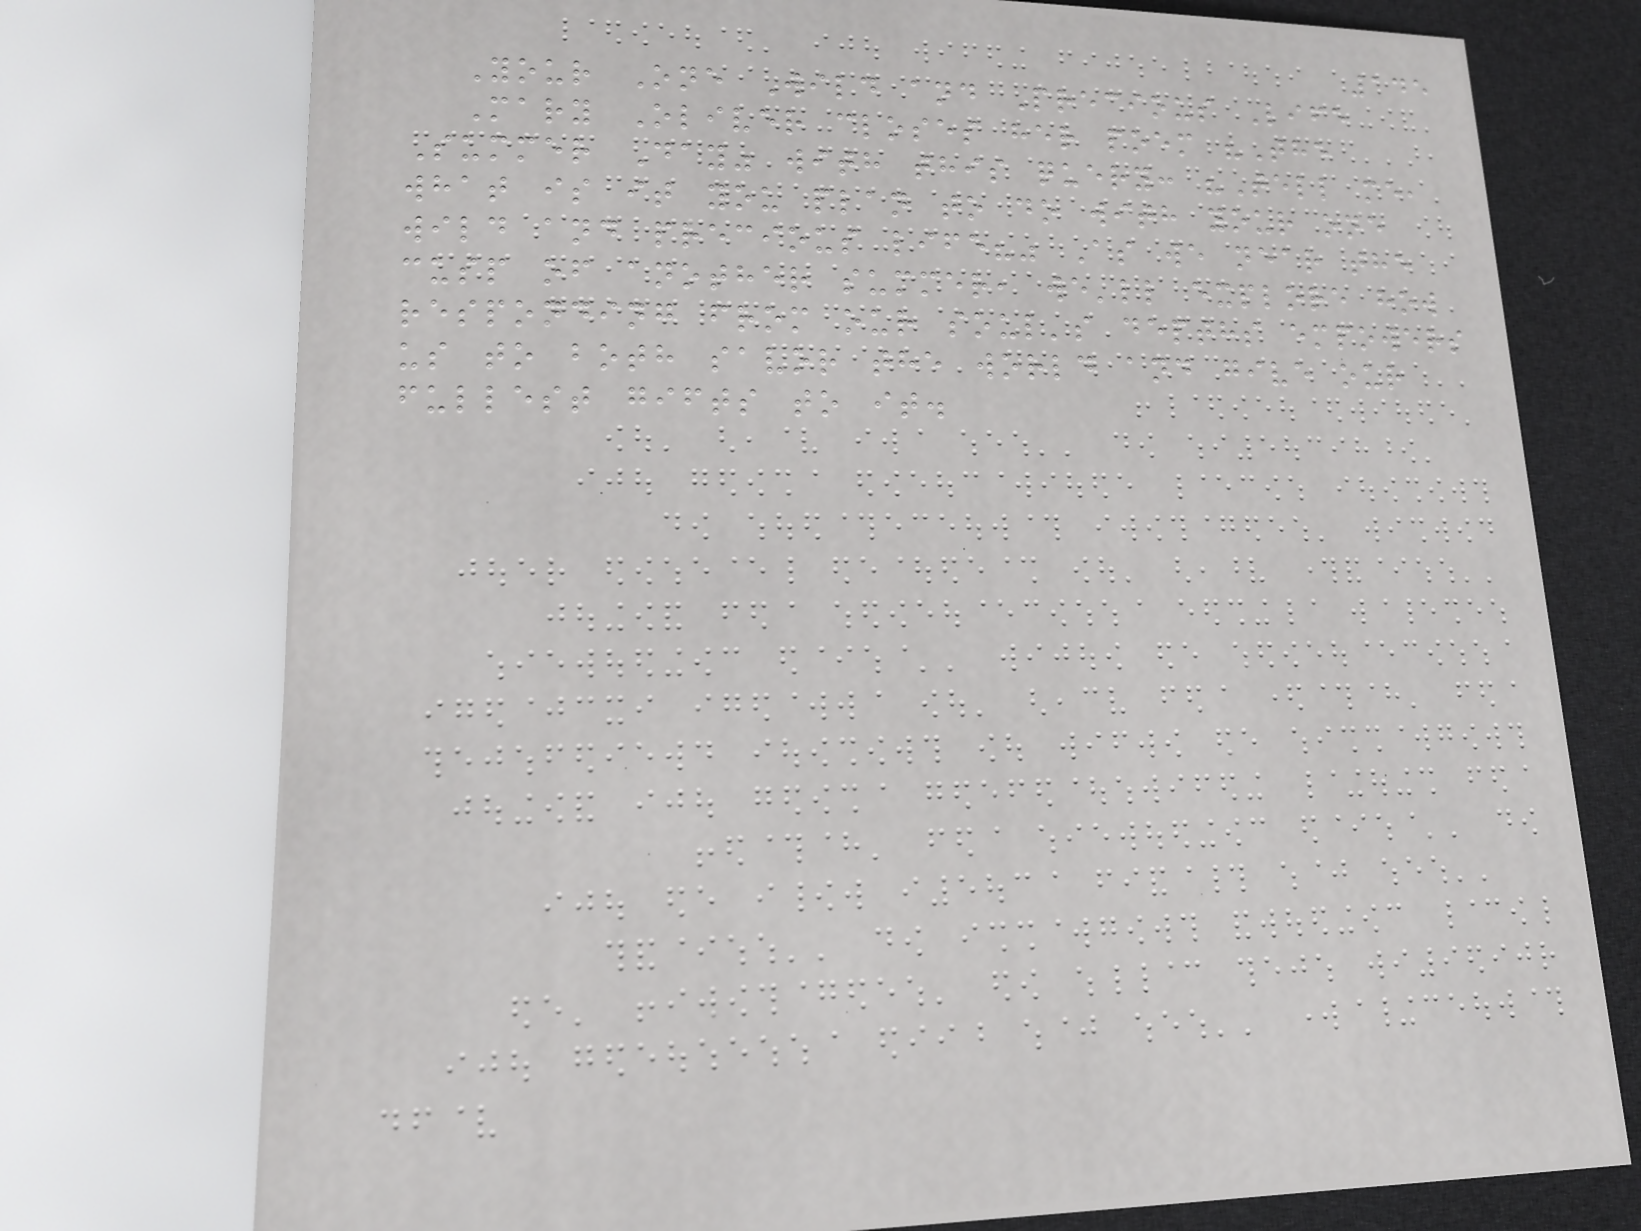145
Your One Wild and Precious Life
Mary Oliver closes her poem "The
Summer Day" with this query: "Tell me,
what is it you plan to do with your one
wild and precious life?" As we near the
cusp of another summer, we'll explore how
responding from our soul's depths empowers
us to both savor the world and give our
fullest gifts to it.
